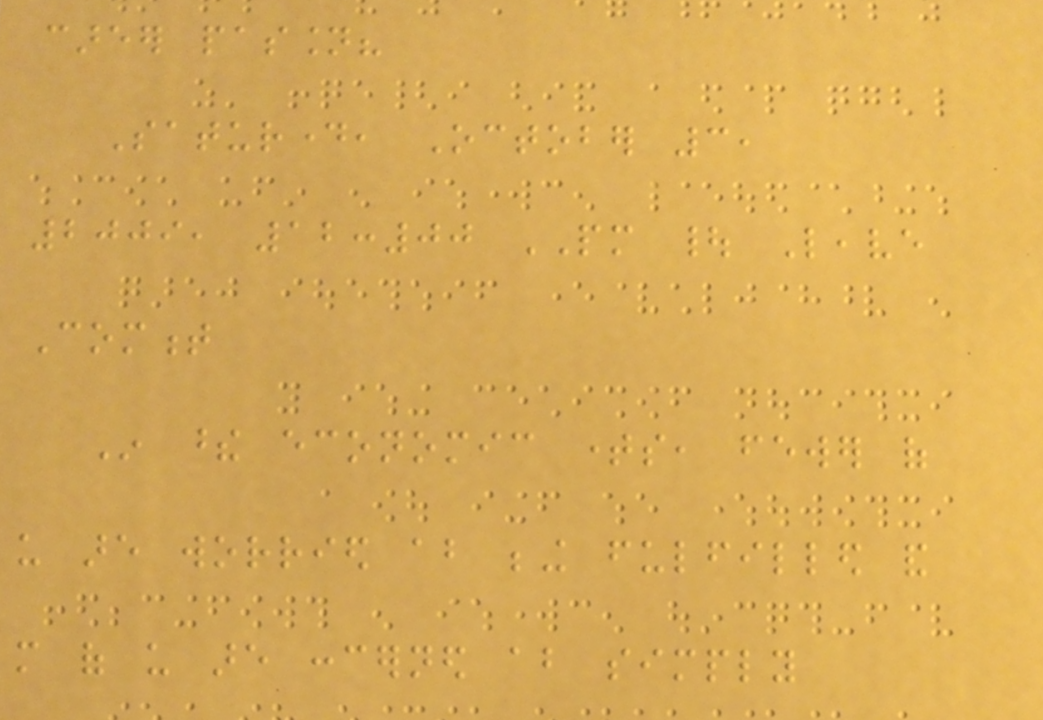career passion?
Saturday, October 3,
2009, 12:00 PM | Leave
Comment
In these economic times, fewer of
us are worried about being fulfilled and
more of us are concerned about simply
